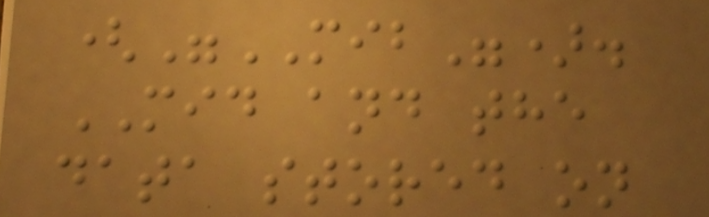("MIB").
MID and the
data stored on
